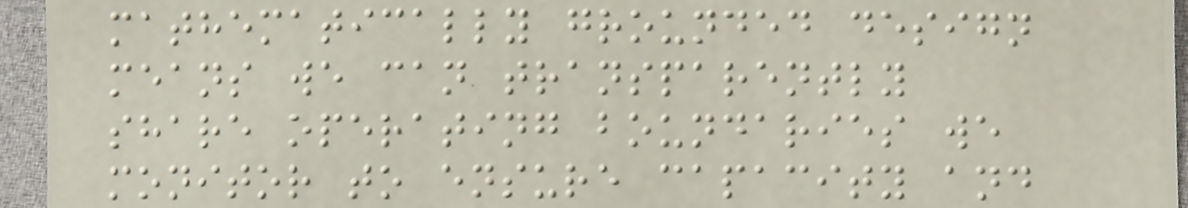mathematically grounded design
means we can transparently
share operating boundaries we
monitor to ensure capacity and
